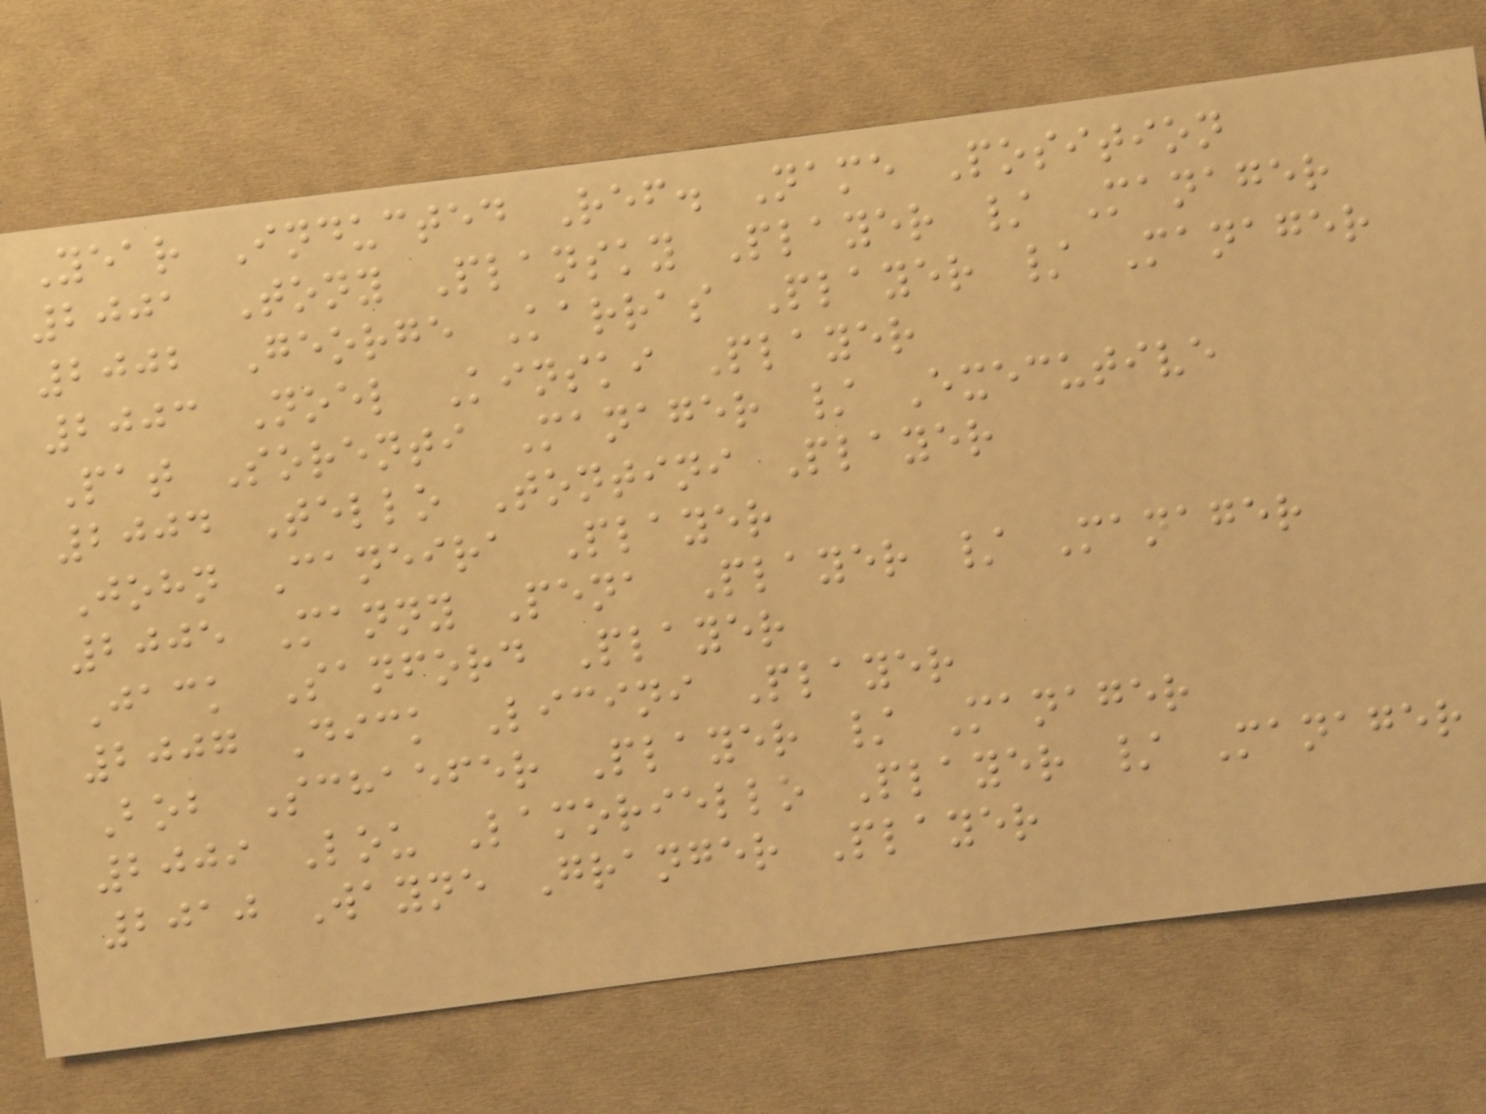Year Inducted Ref. Name Position
2001 Tony Plansky Player / Manager
2002 George Karras Player / Manager
2003 Noel Kinski Player
Pat Sorenti Manager / Executive
2004 Tello Tontini Player
John Caneira Player
2005 Manny Pena Player / Manager
Jack Sanford Player
2007 Dick Licini Player
Bob Schaefer Player / Manager
2009 Lou Lamoriello Player / Manager
2010 Wayne Granger Player
